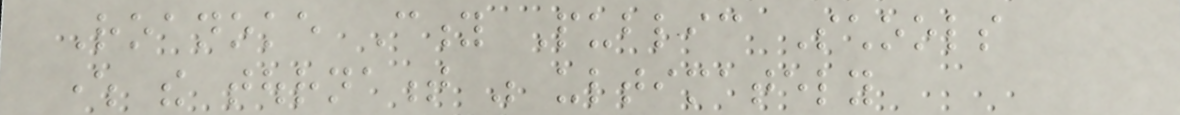Roanoke City Public Schools
where the tournament was ultimately
